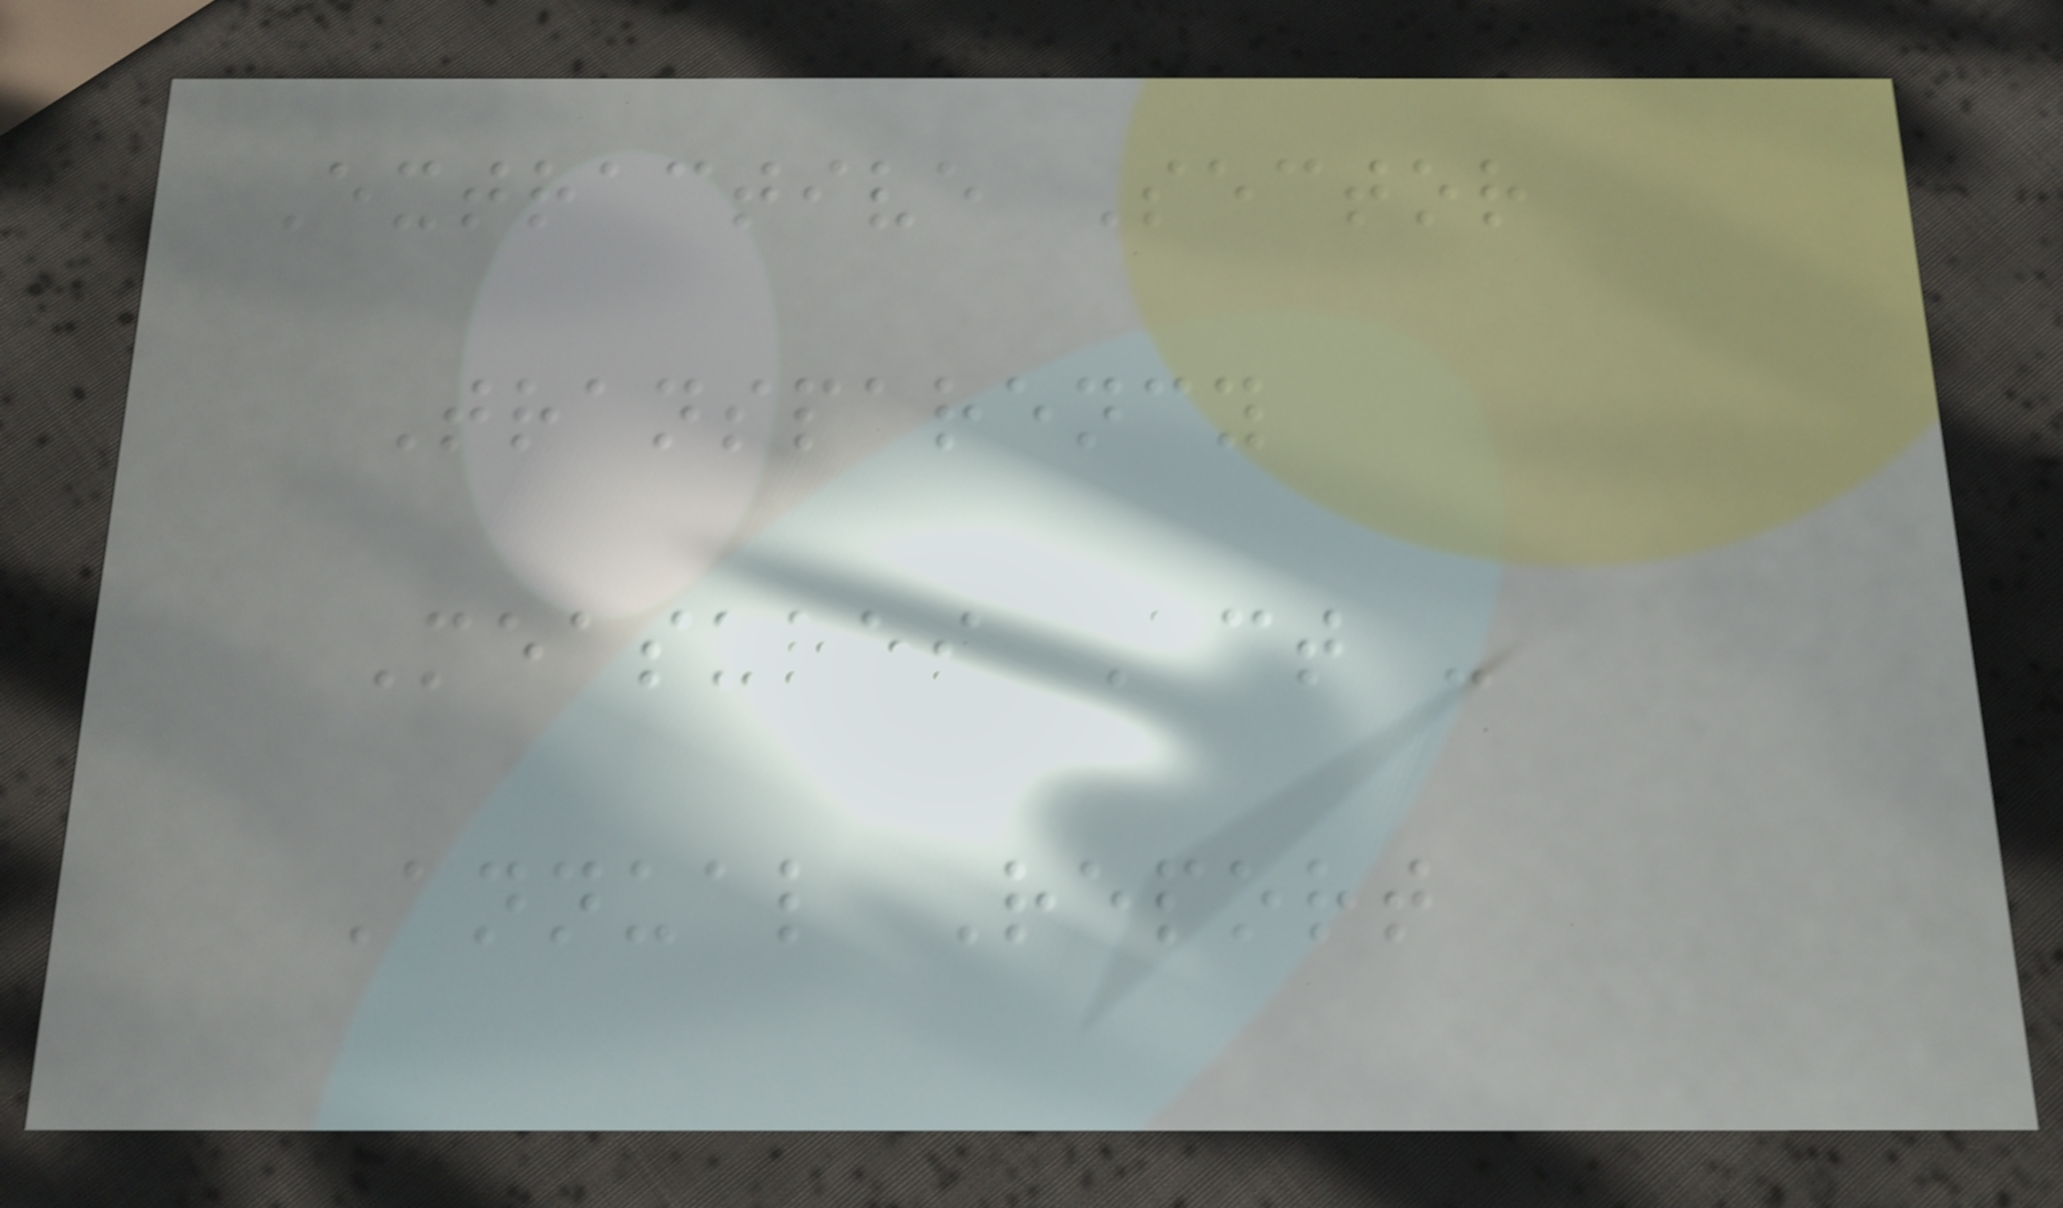Extractive Sector
Transparency
Measures Act -
Annual Report
